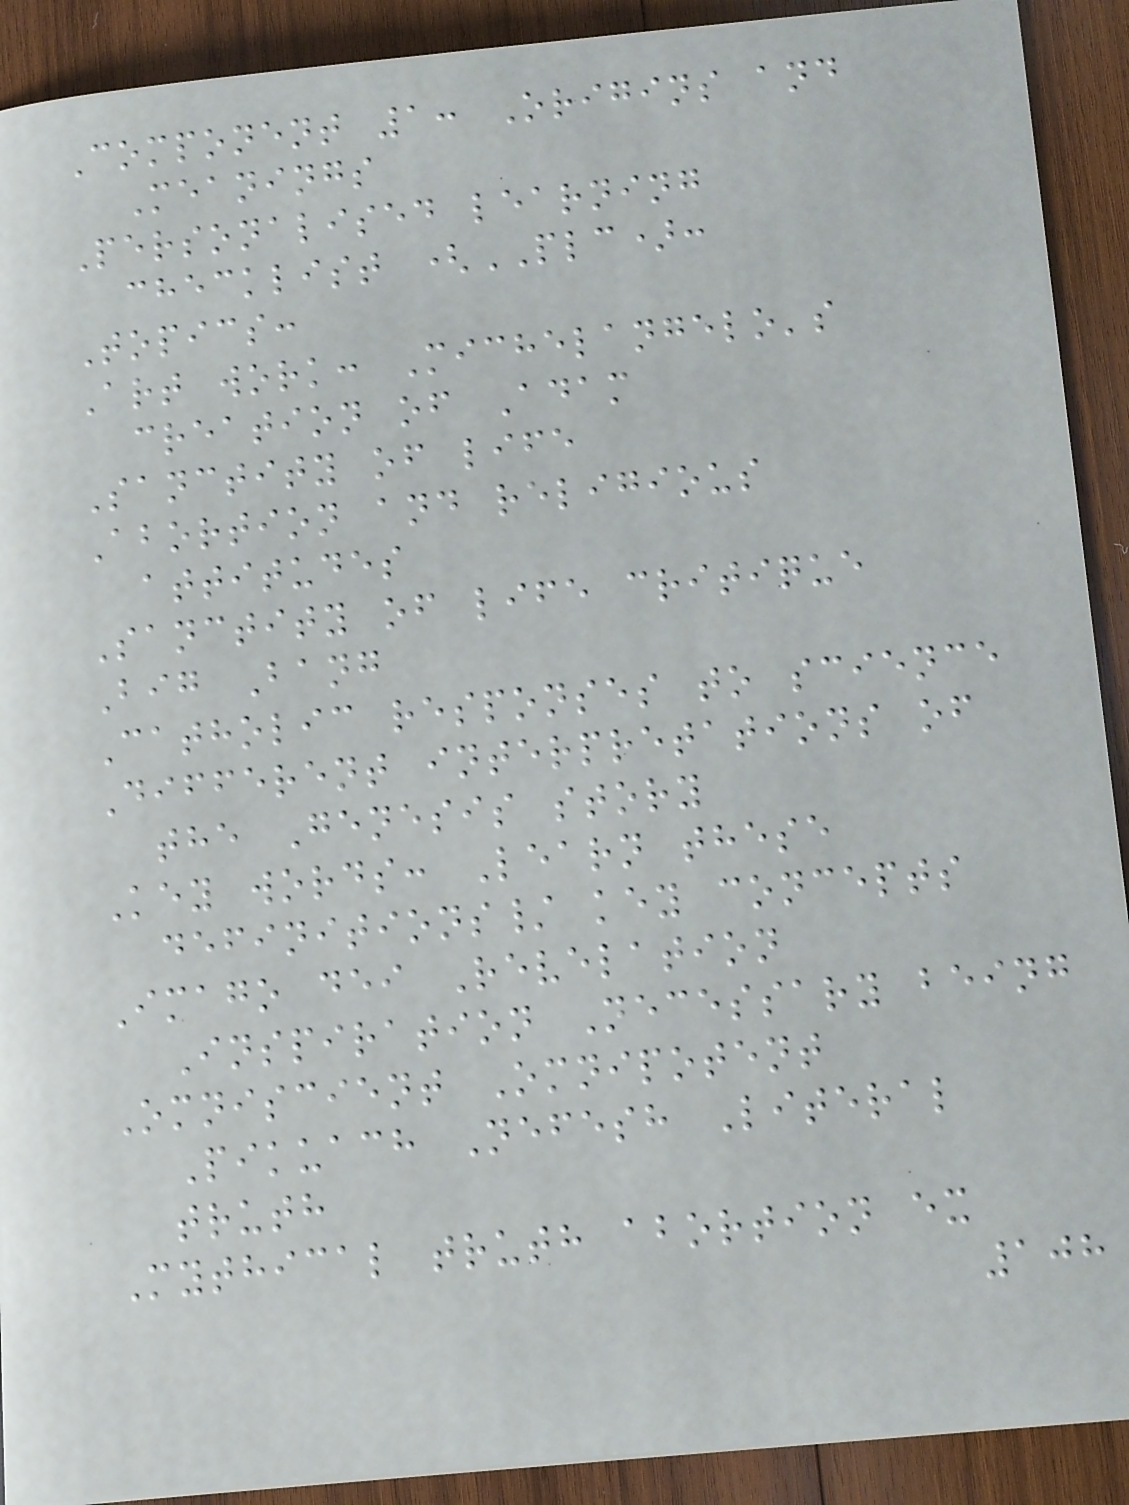Component 1: Origins and
Meanings
Personalised learning
checklist (PLC):
Topics:
Art work: Michelangelo's
creation of Adam
Sanctity of life
Abortion and religious
attitudes
Sanctity of life critique
Big Bang
Catholic responses to science
Different interpretations of
the Genesis story
Key words: Learn these
definitions/ key concepts
Imago dei Revelation
Inspiration Necessary being
Omniscient Omnipotent
Pikuach Nefesh Literal
truth
Mythical truth abortion ex
108
